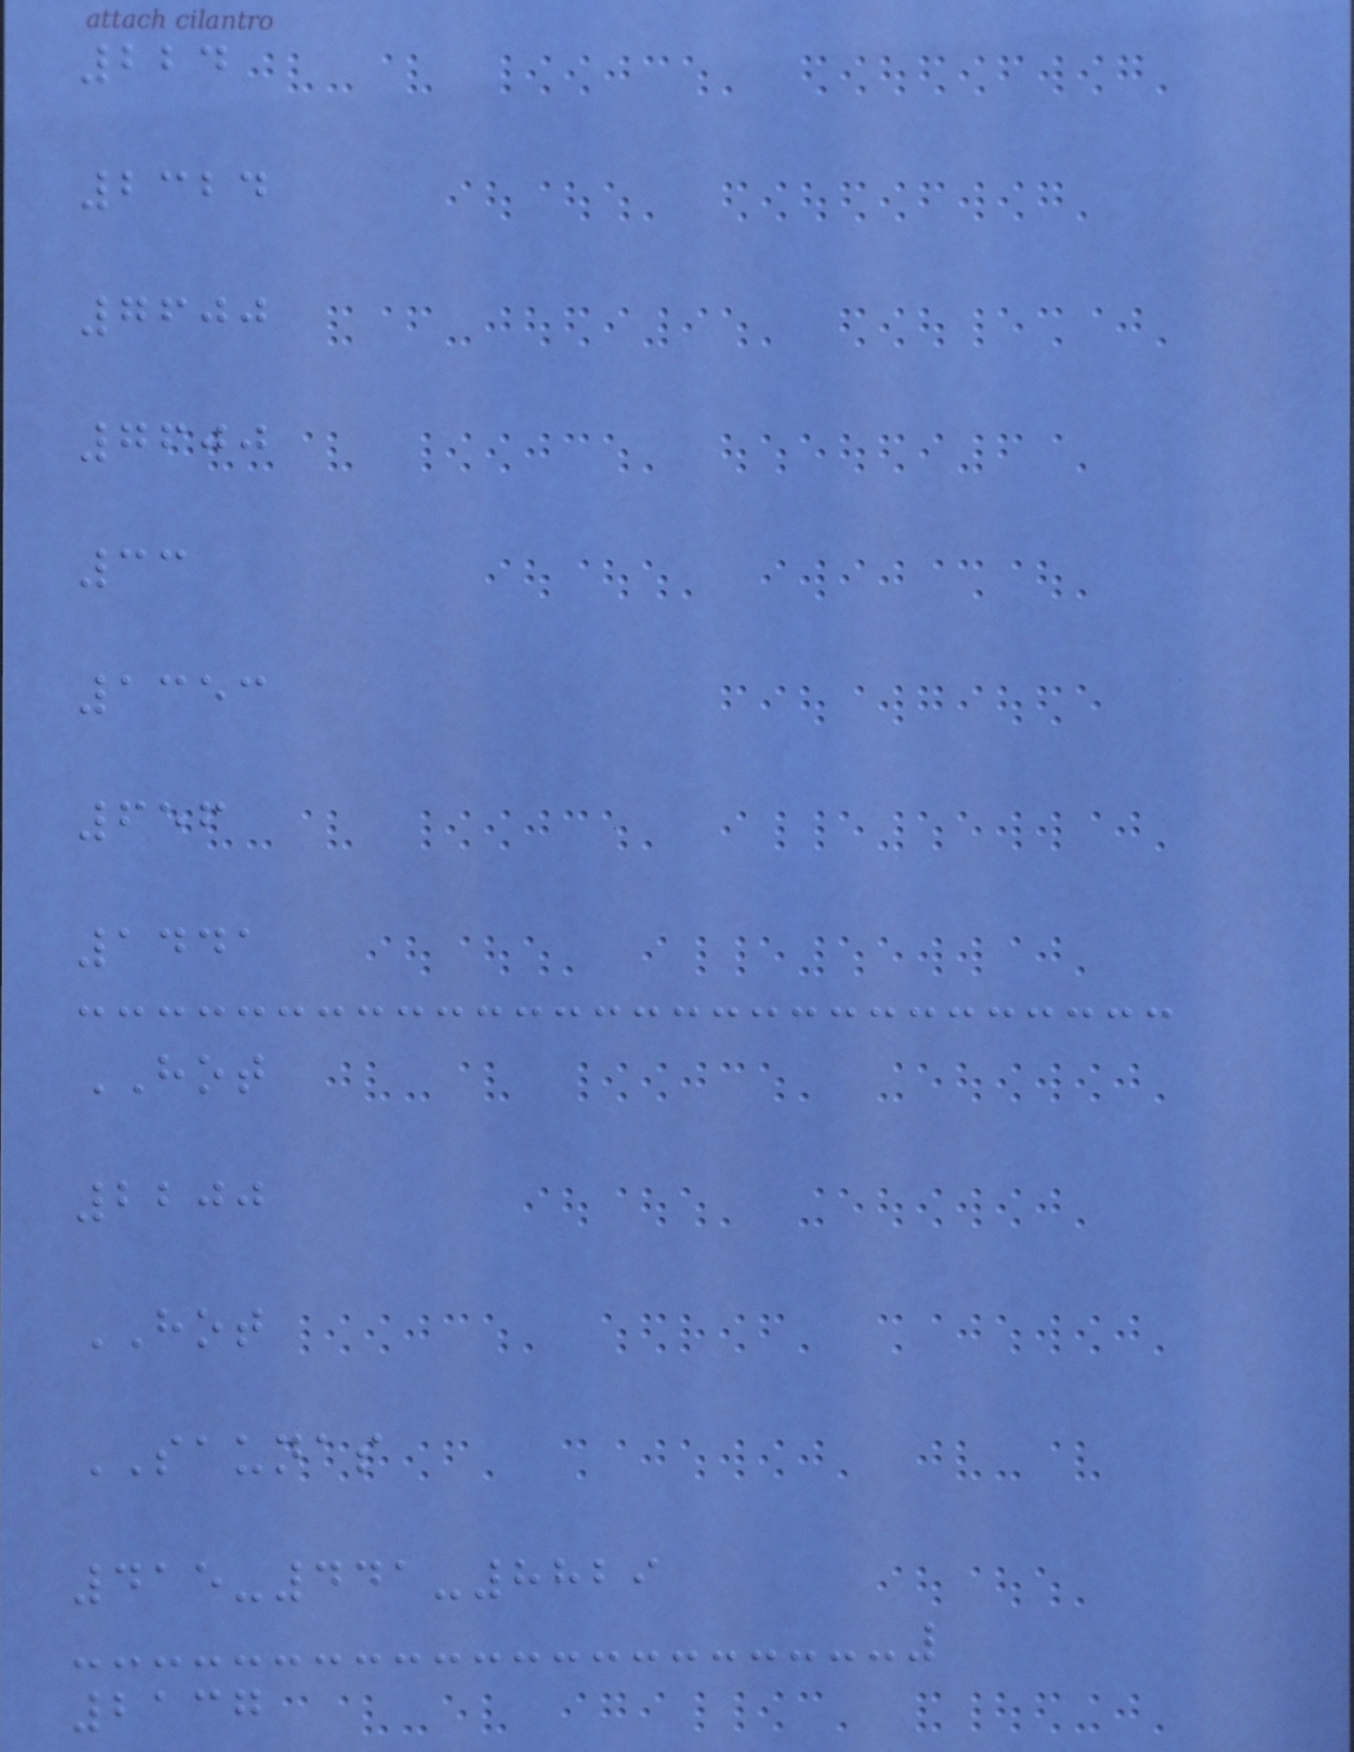224
2324
7600
7600
33
1353
656
1441
HOT
2200
HOT
SAUNAS
415-441-8829
2137
